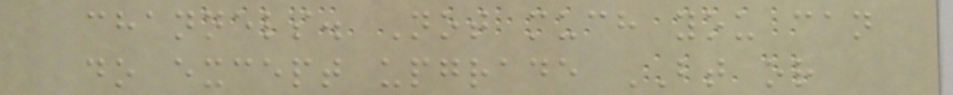channels. Not much you can
do except upgrade BT or
